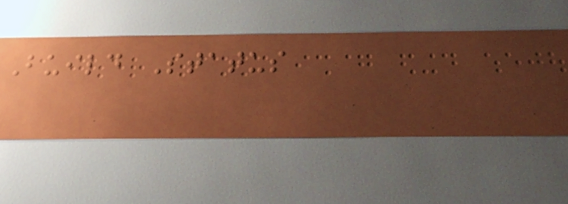Build Status
